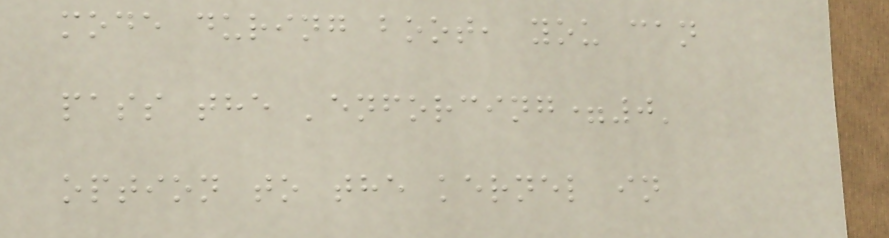mode during boot, you can
pass the 'enforcing=0'
option to the kernel in
